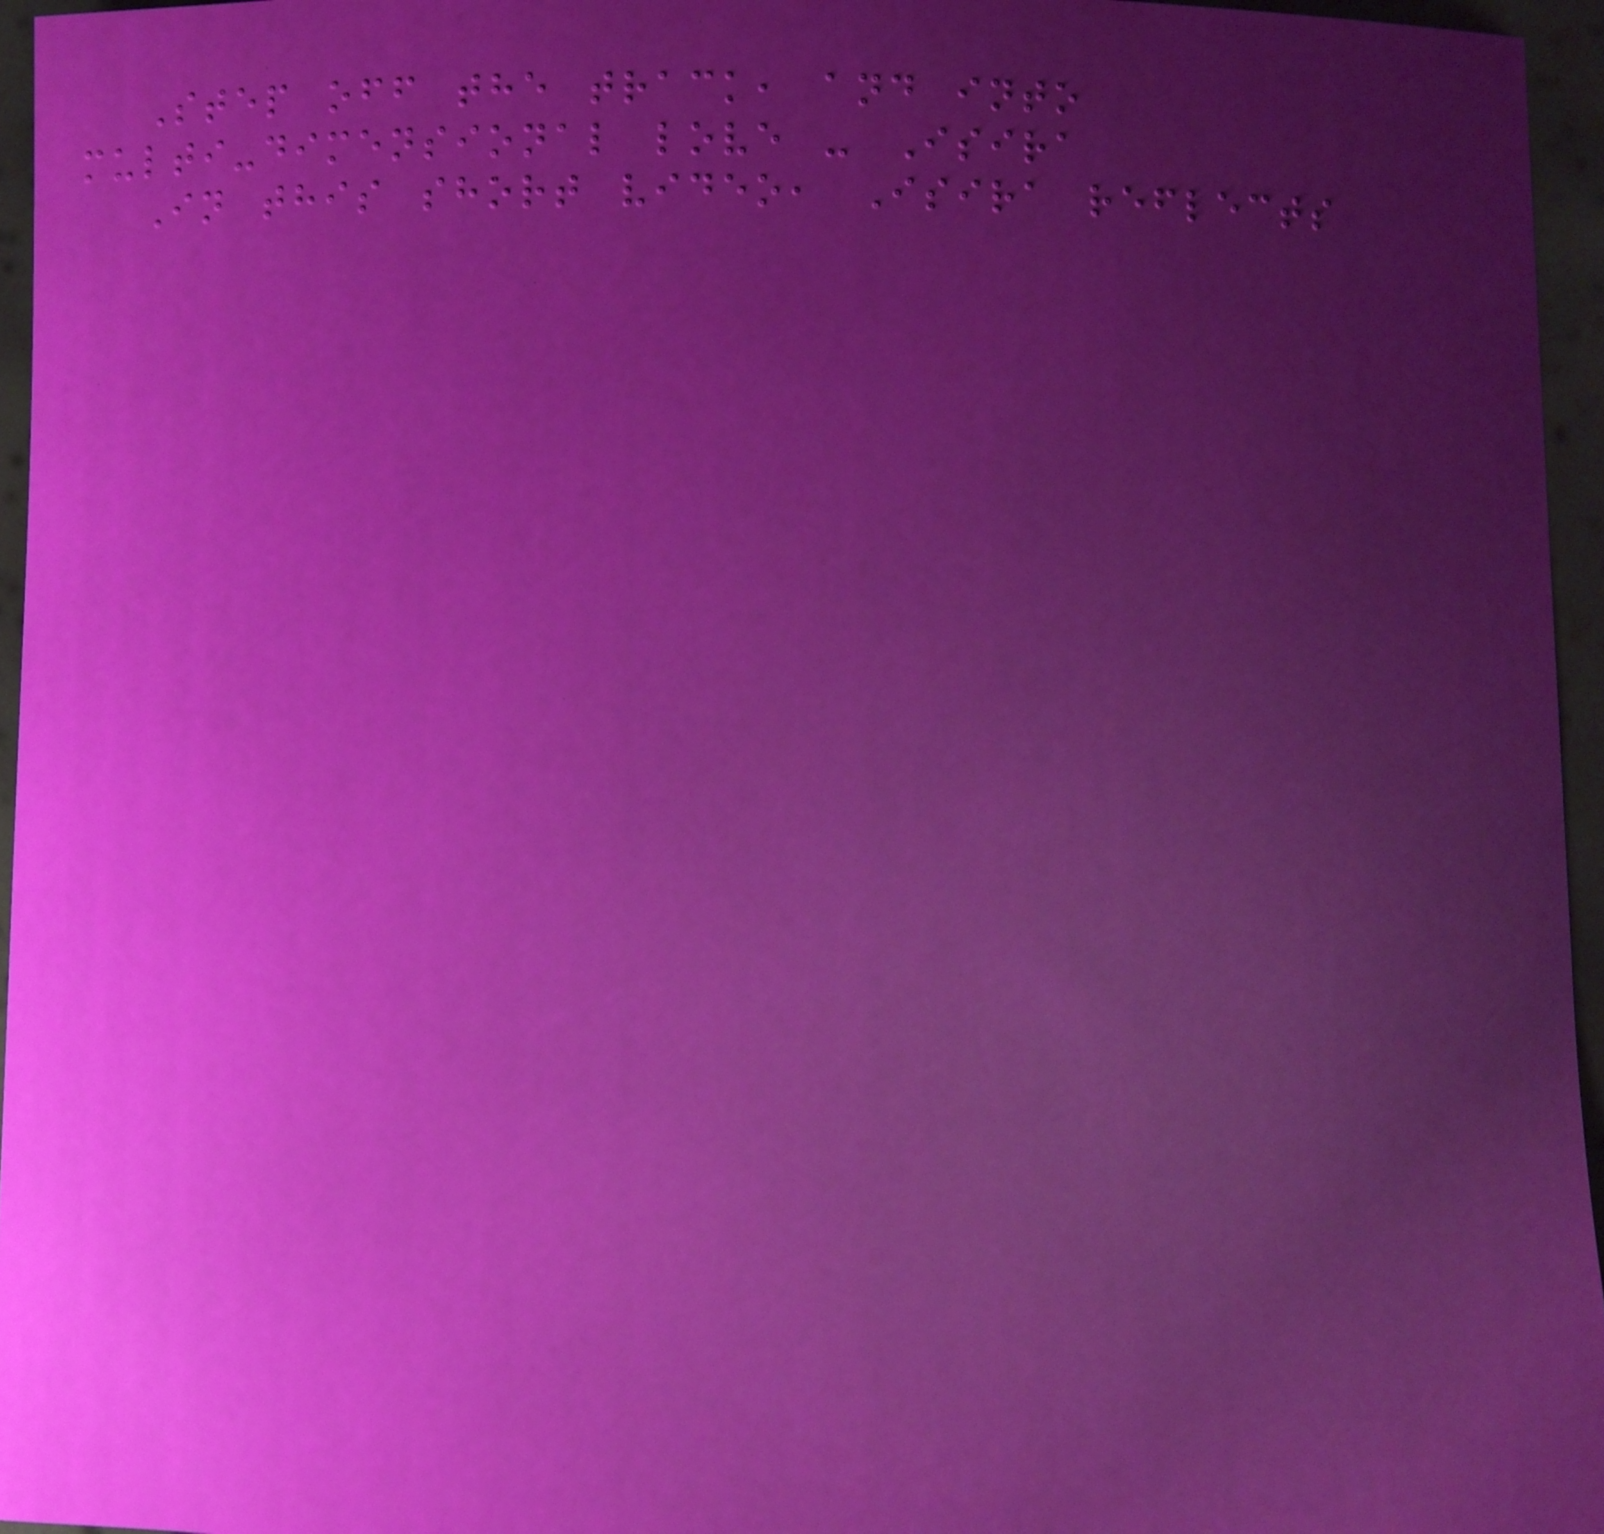Step off the track, and into
multi-dimensional love - Isira
In this short video, Isira reflects
